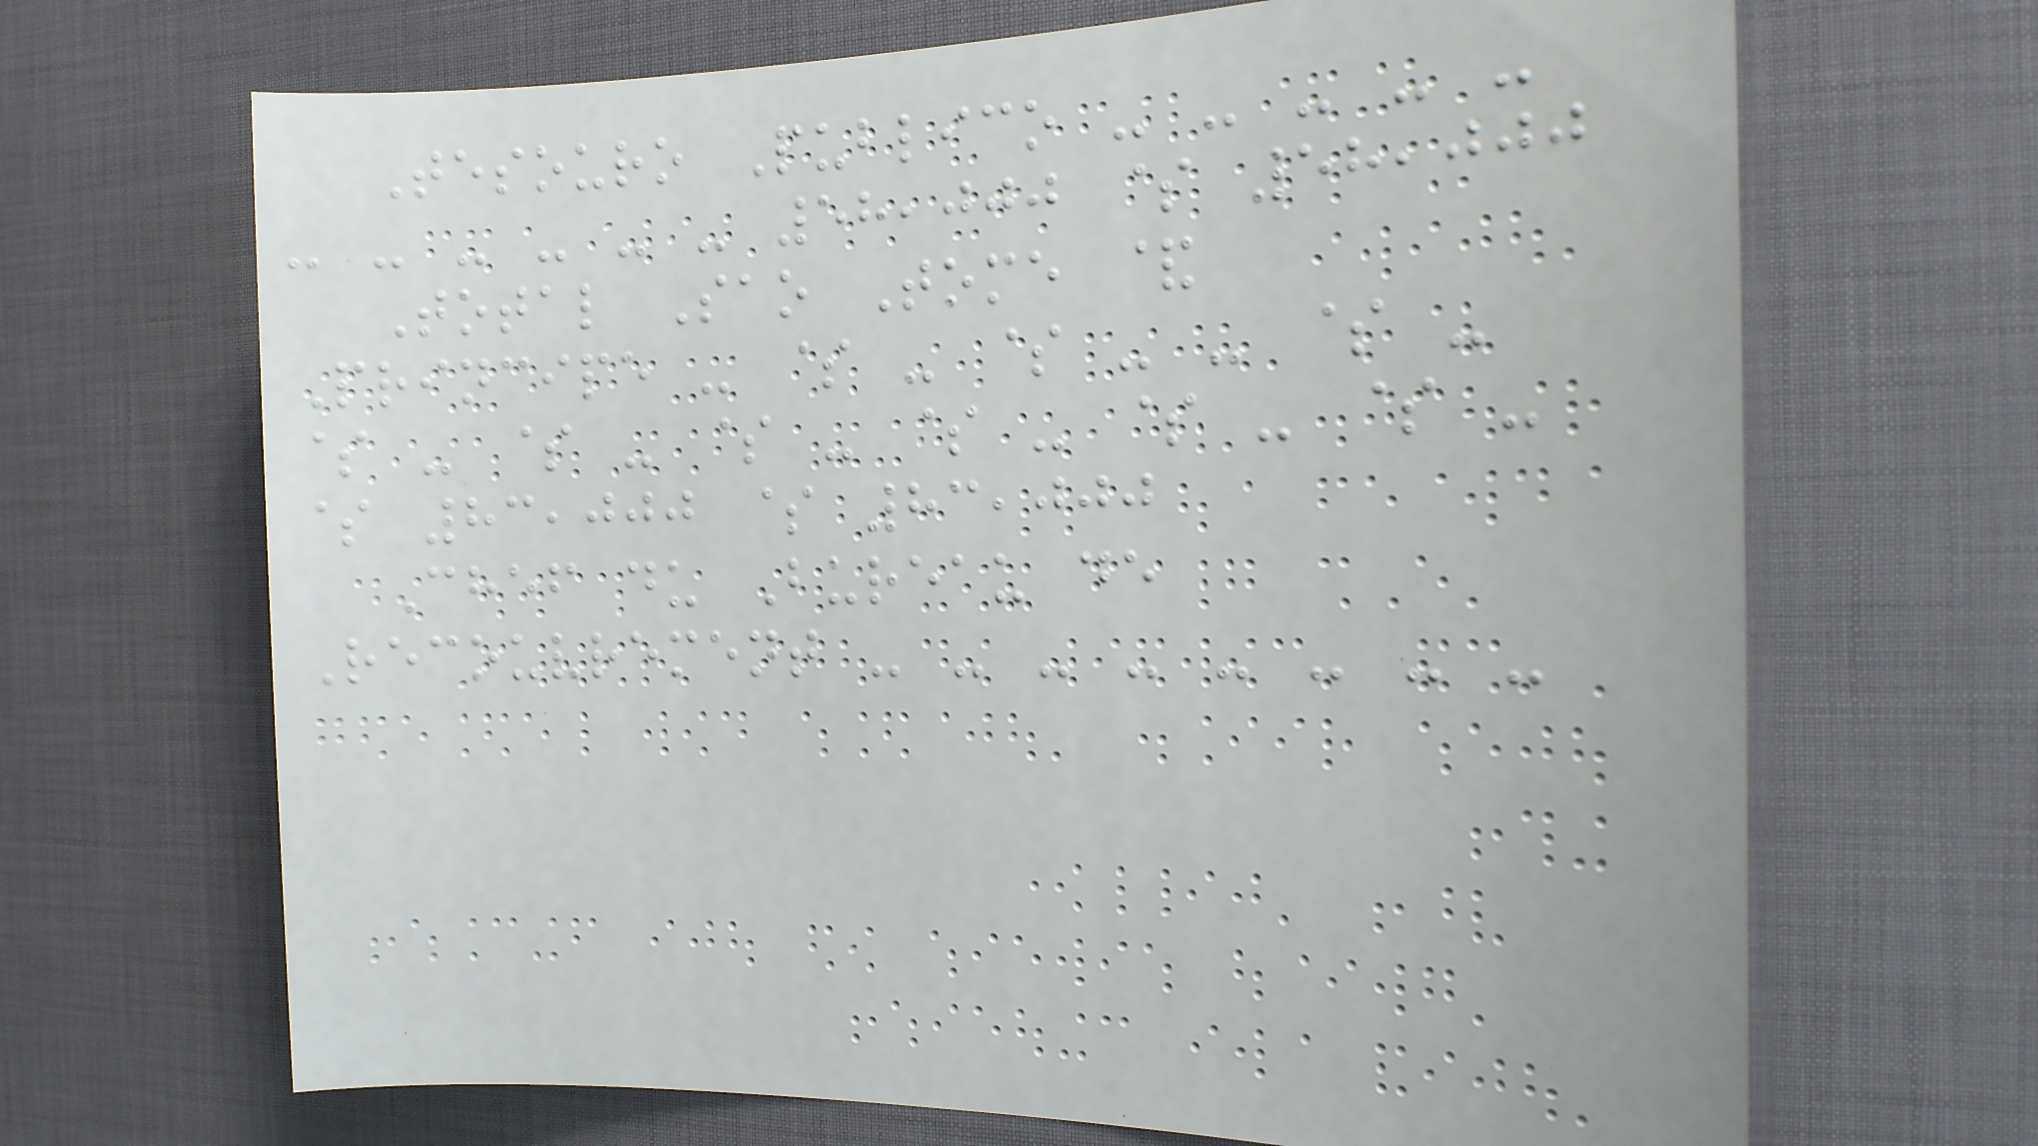Tesouro Publico - - - - -
- - - - - - 58,000 $ 58,000
Total Sao Tome &
Principe - $ - $ - - $ -
$ - $ - $ - $ - $ - $ -
$ 83,000 $ 83,000
Chef du Bureau de
Recouvrement - - - - - - - -
